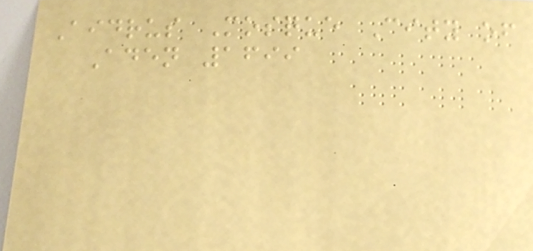Aidrus Mosque City of
Aden 1699
